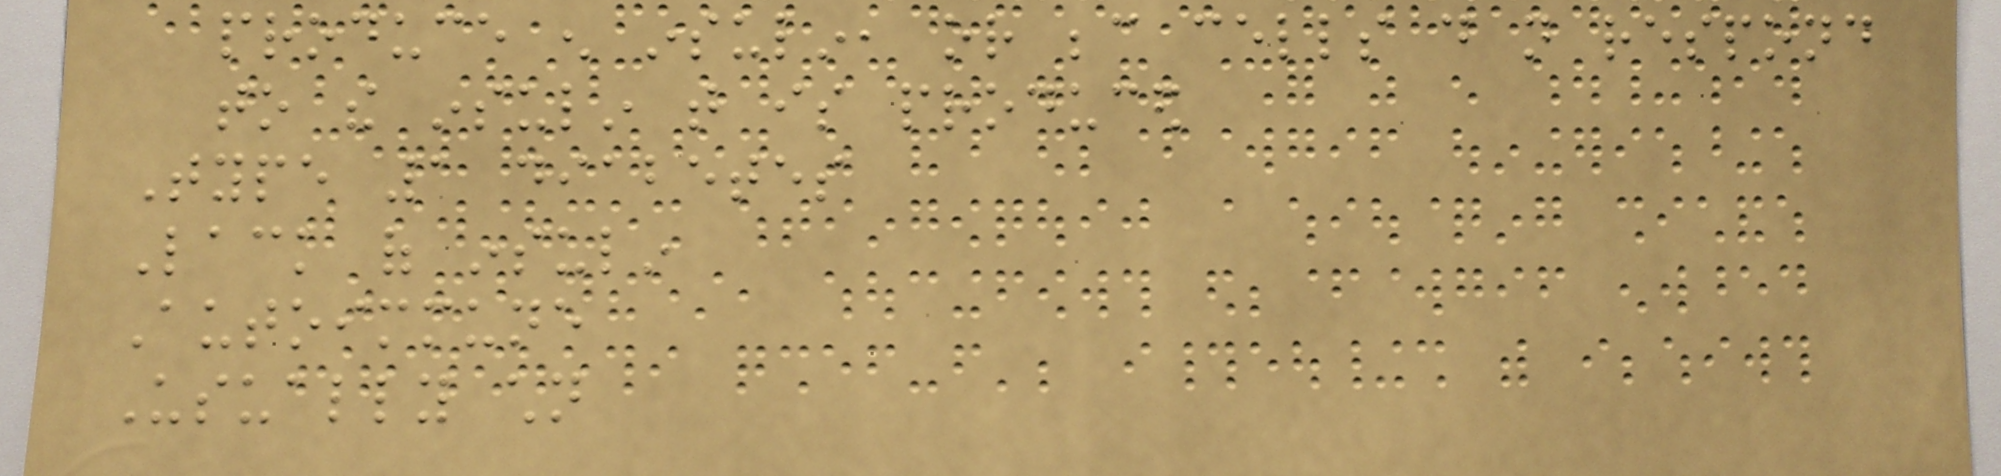produce enough insulin, or because cells do not respond
to the insulin that is produced
Type 1 diabetes
Lack of insulin
Autoimmune
Usually children
